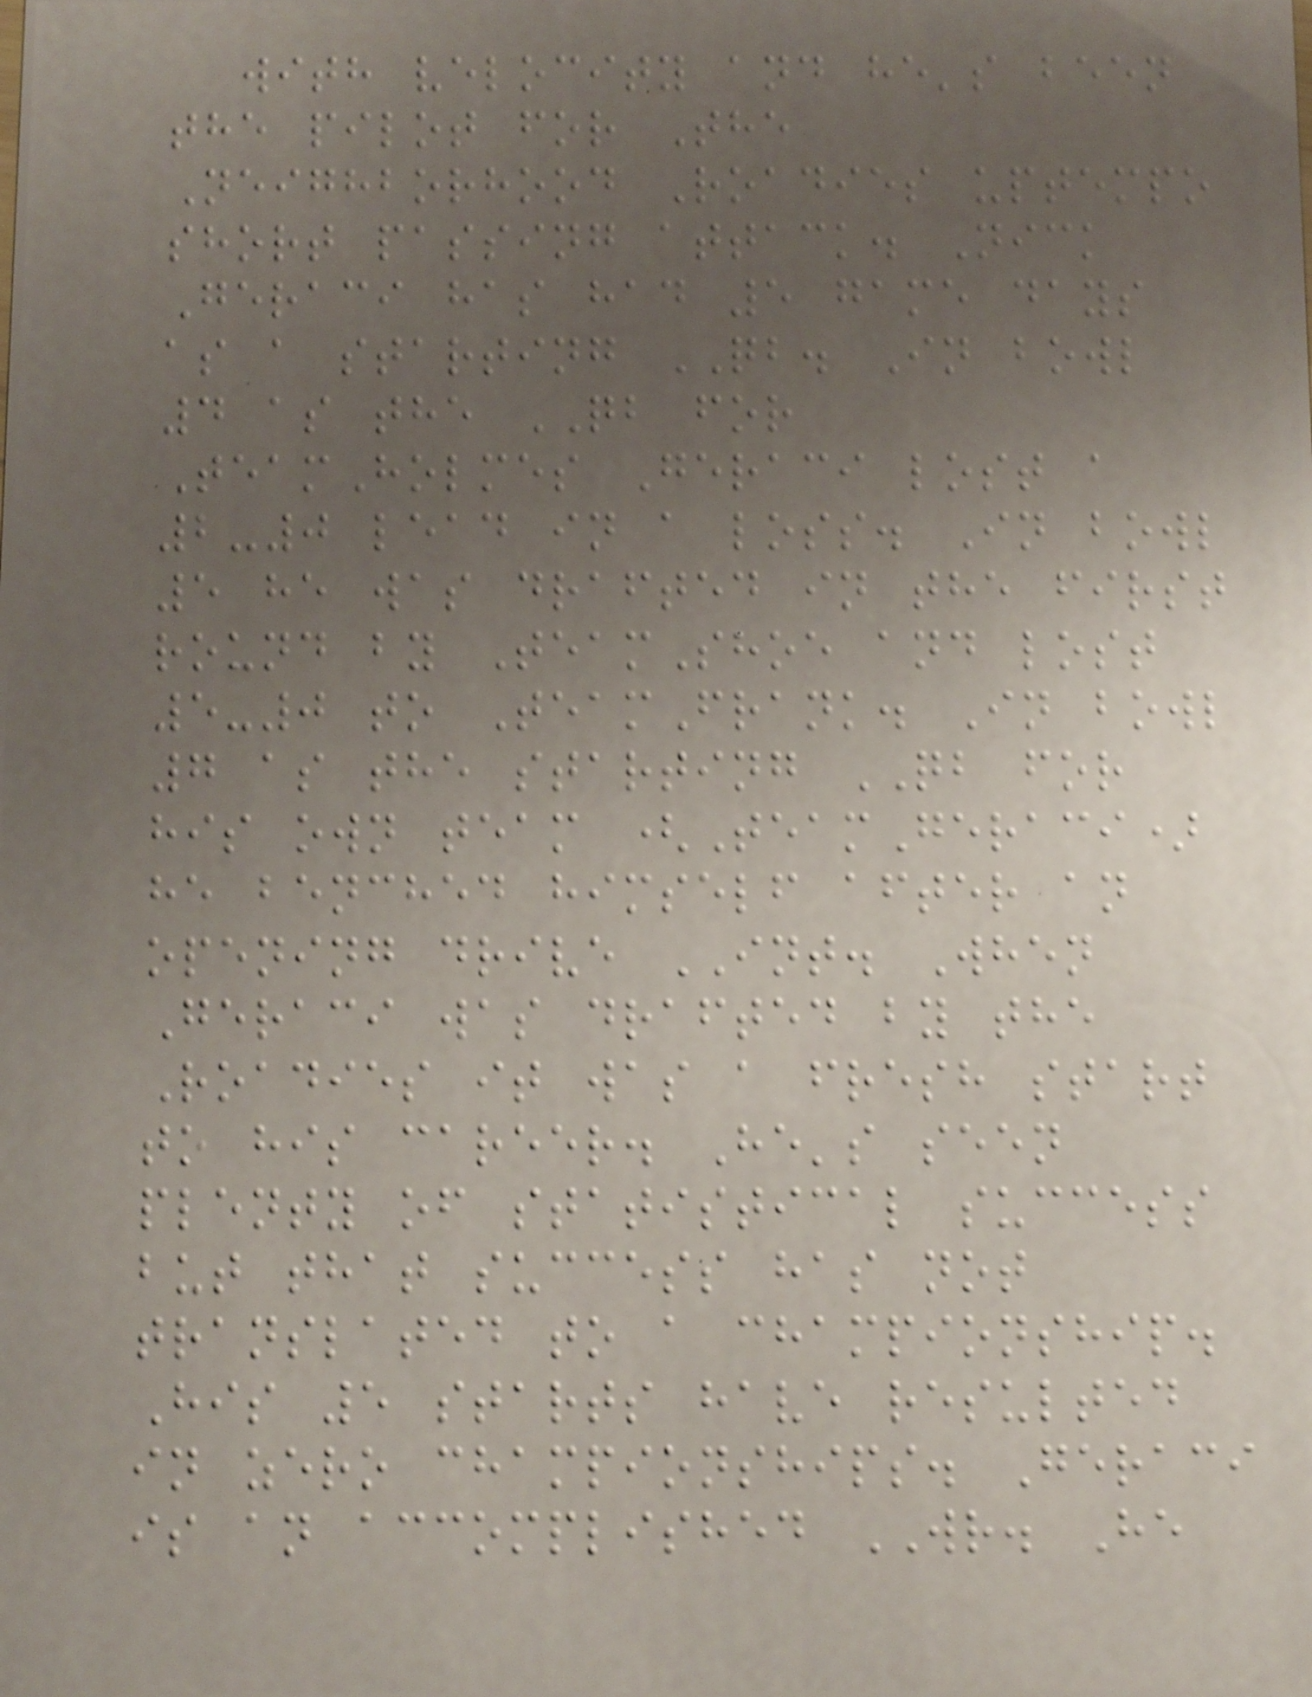with velocity and he's been
the pilot for The
Neighborhood Roadies uptempo
short passing attack. Nick
Geraci has had 5 game days
as a starting QB. In bowl
4 as the QB for
TeamHolmes Geraci lost a
2-0 lead in a loss. In bowl
5 he was drafted in the first
round by TeamShoe and lost
5-0 to TeamFrank. In bowl
7 as the starting QB for
his own team (TeamGeraci)
he benched himself after an
opening drive INT. When
Geraci was drafted by the
Roadies it was a fresh start
to his career. He's seen
plenty of statistical success
but that success has not
translated to a championship.
His 5 starts have resulted
in zero championships. Geraci
is an accomplished WR. He
